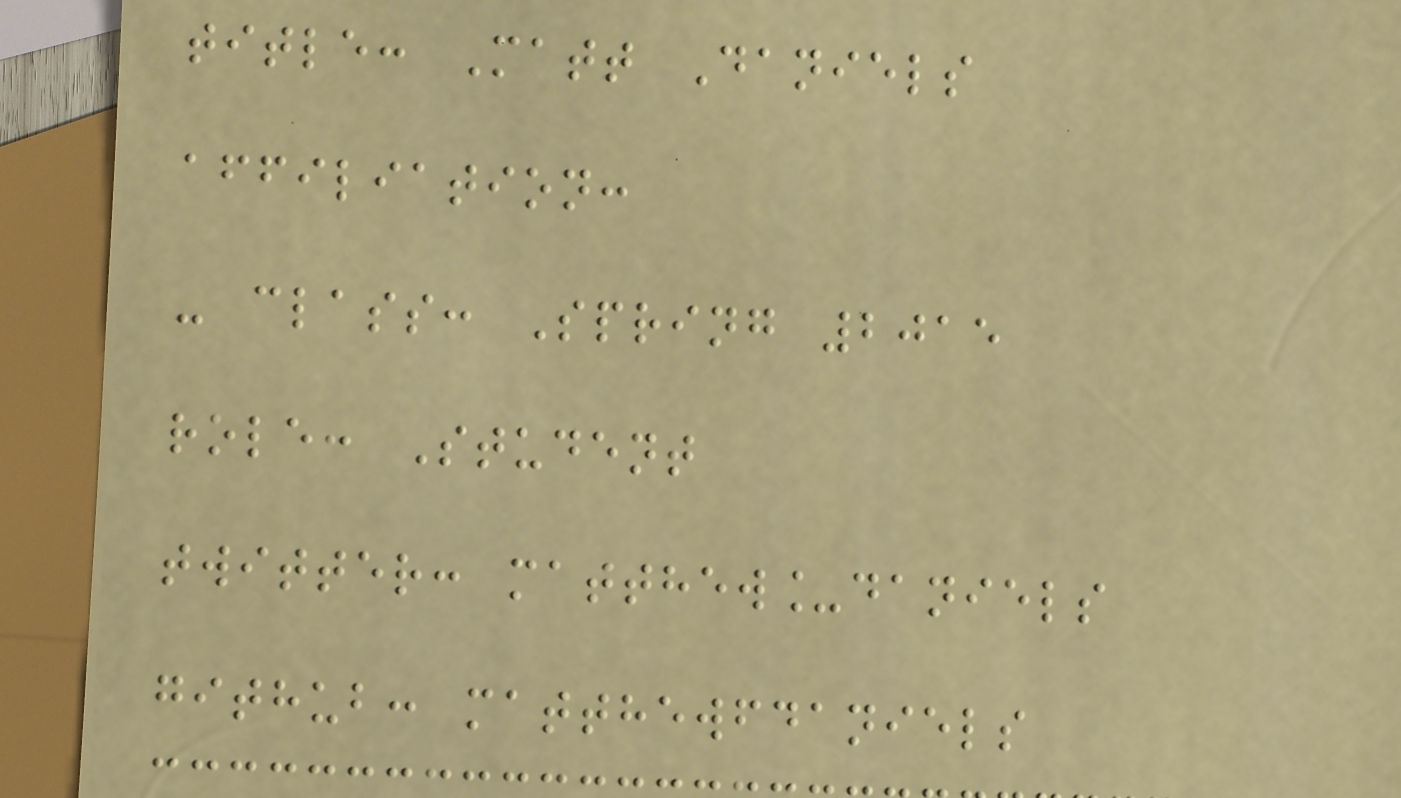title: Matt Daniels
affiliation:
- class: Spring 2015
role: Student
twitter: matthew_daniels
github: matthewfdaniels
